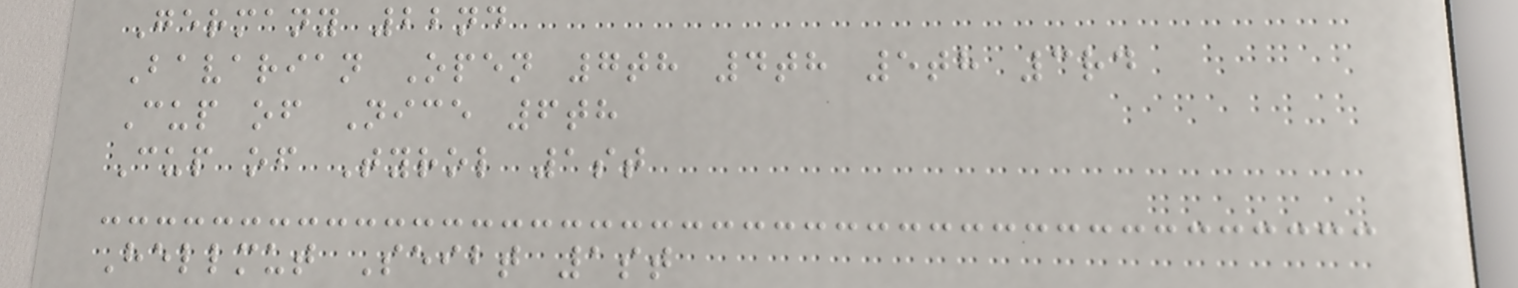Germany 22nd
Bavarian Open 7th 4th 5th 3rd
Cup of Nice 6th
Cup of Tyrol 1st
Hellmut Seibt 1st
